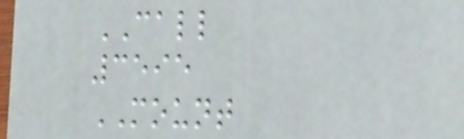CALL
3595
MOUNT
